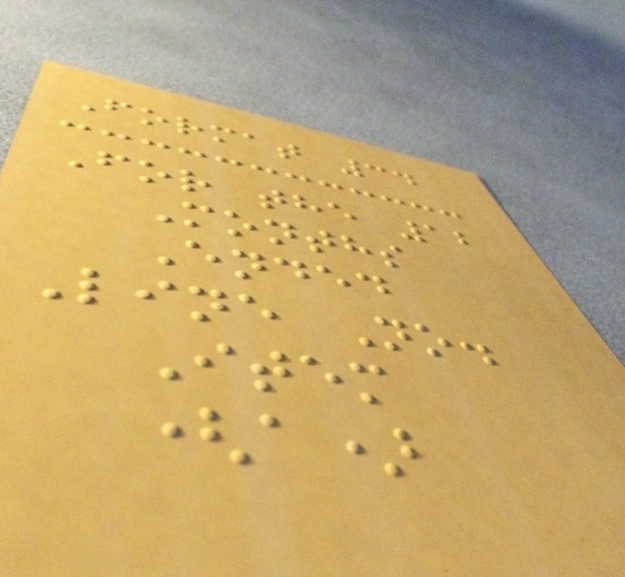Format 34
For the 12
Months
Ended
Line No.
Item
(a)
